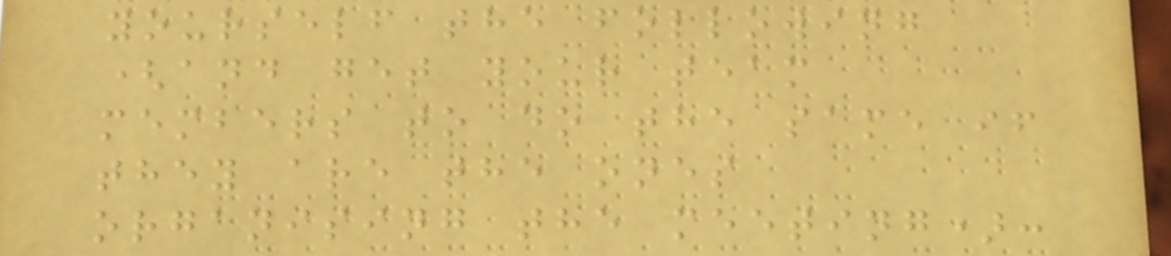yourself the following
(and get your team
members to do the same if
they are the ones
organising the meeting):
